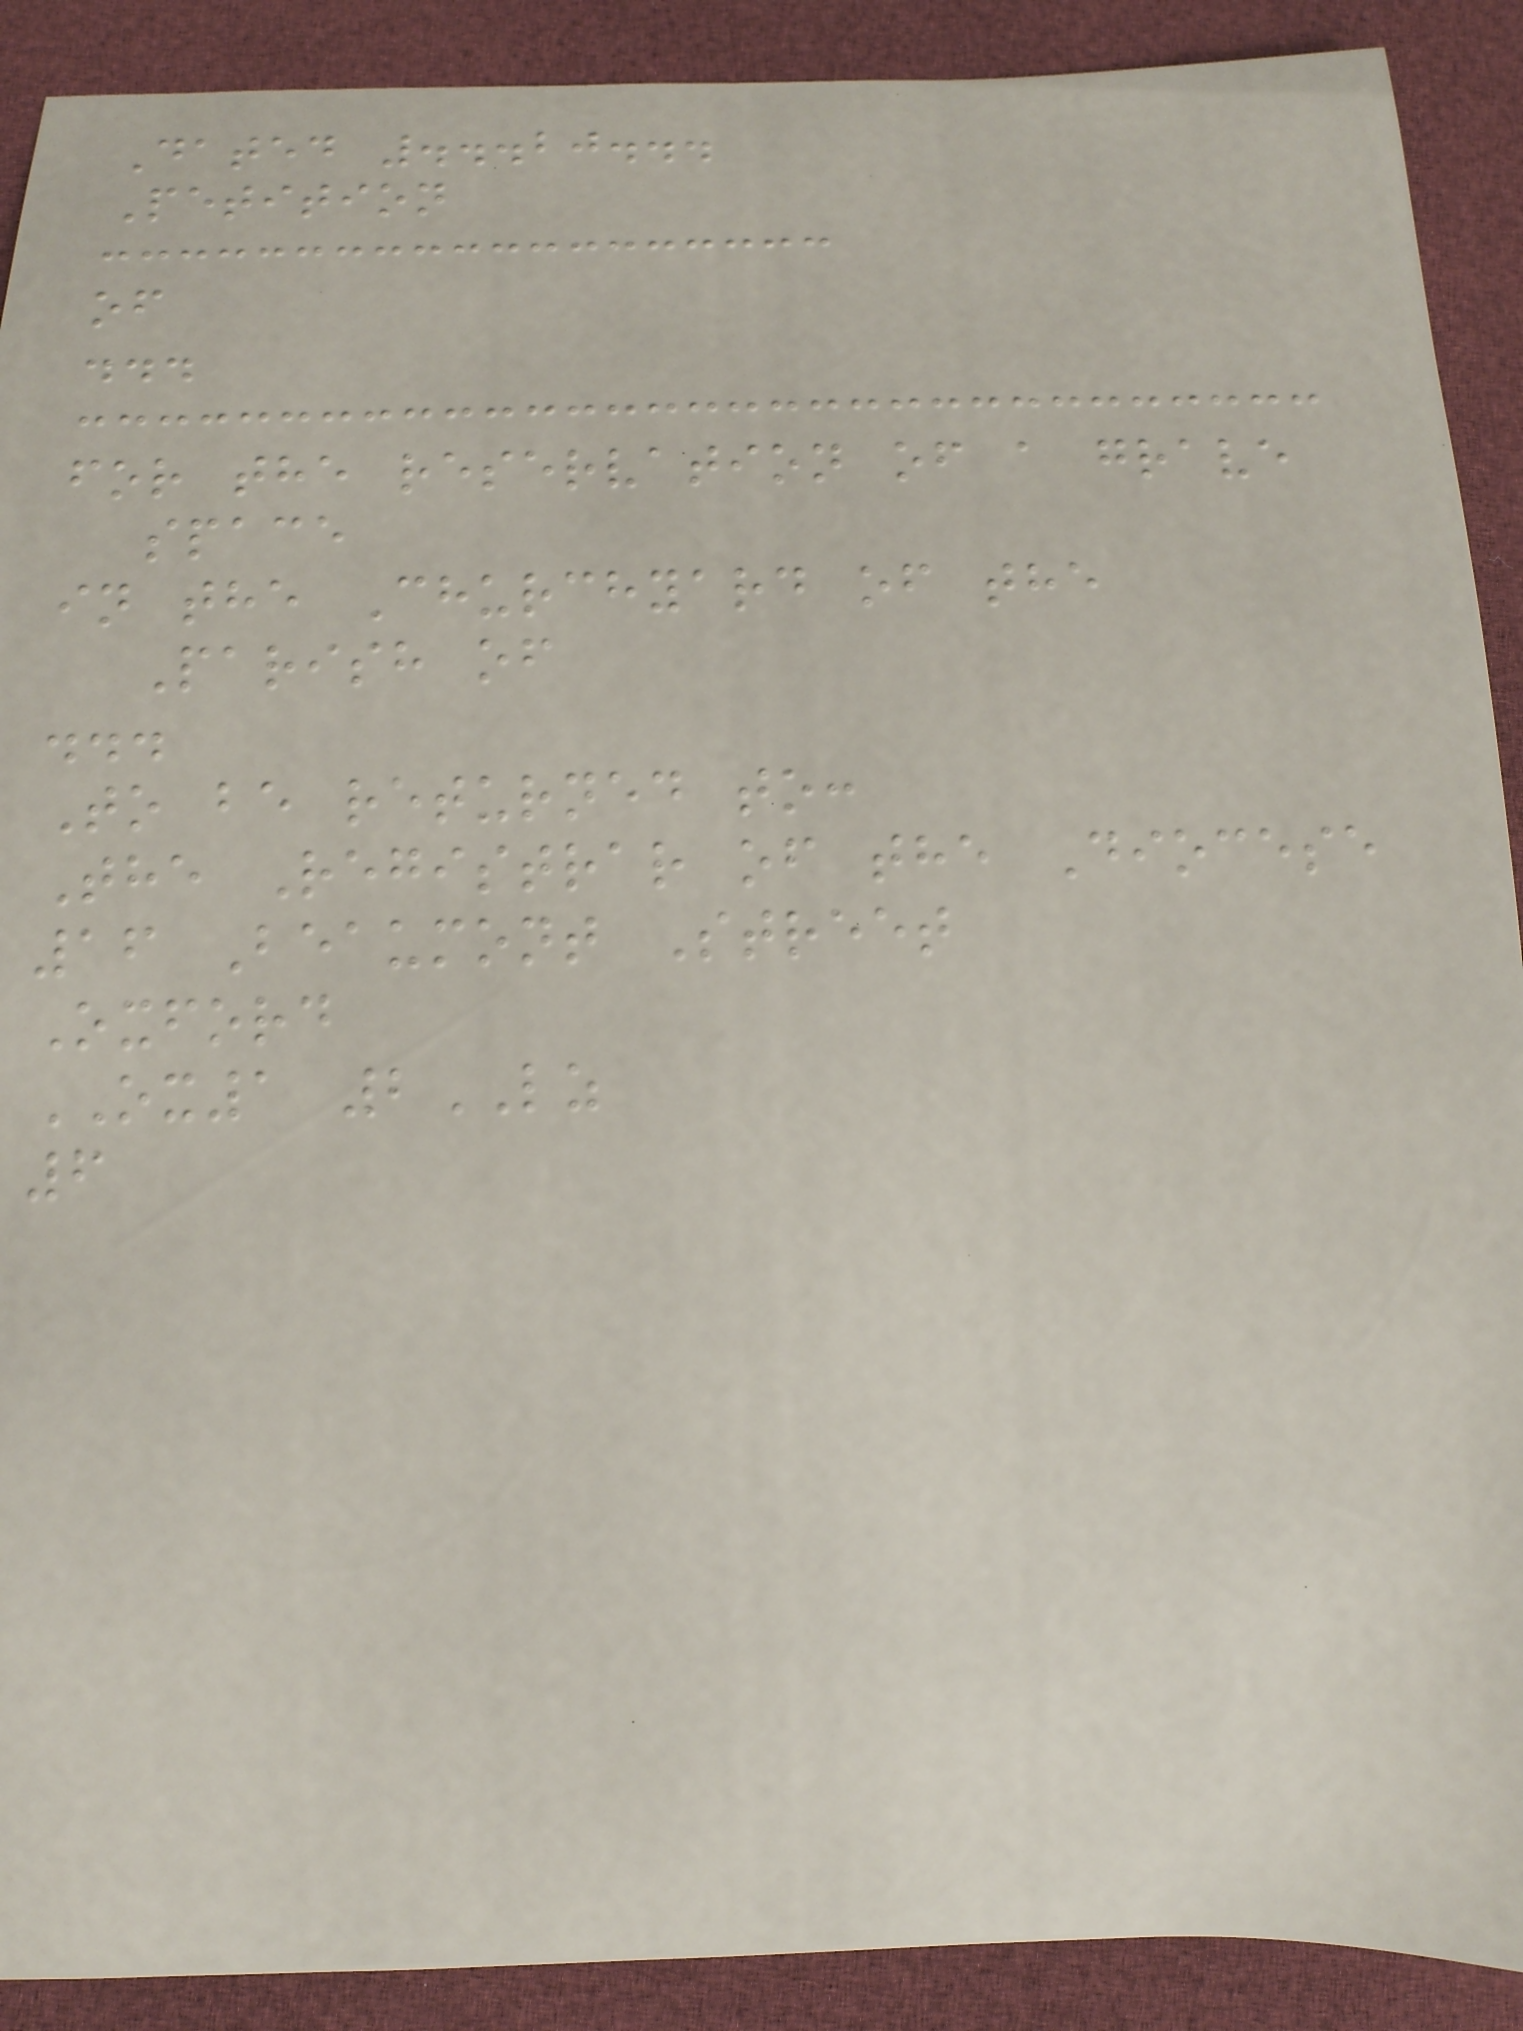Dated ...20...
Petition
of
...
for the reservation of a grave
space
in the Churchyard of the
Parish of
...
To be returned to:
The Registrar of the Diocese
16 Beaumont Street
Oxford
OX1 2LZ
6
